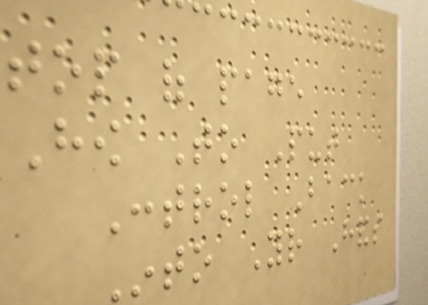top of page
How To Put
Control Back
Into Your Hands
